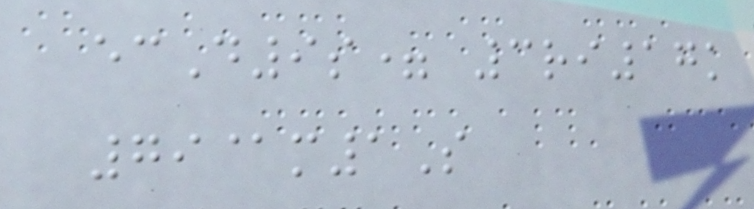ecD9s= 3ri17k
79@m1S
